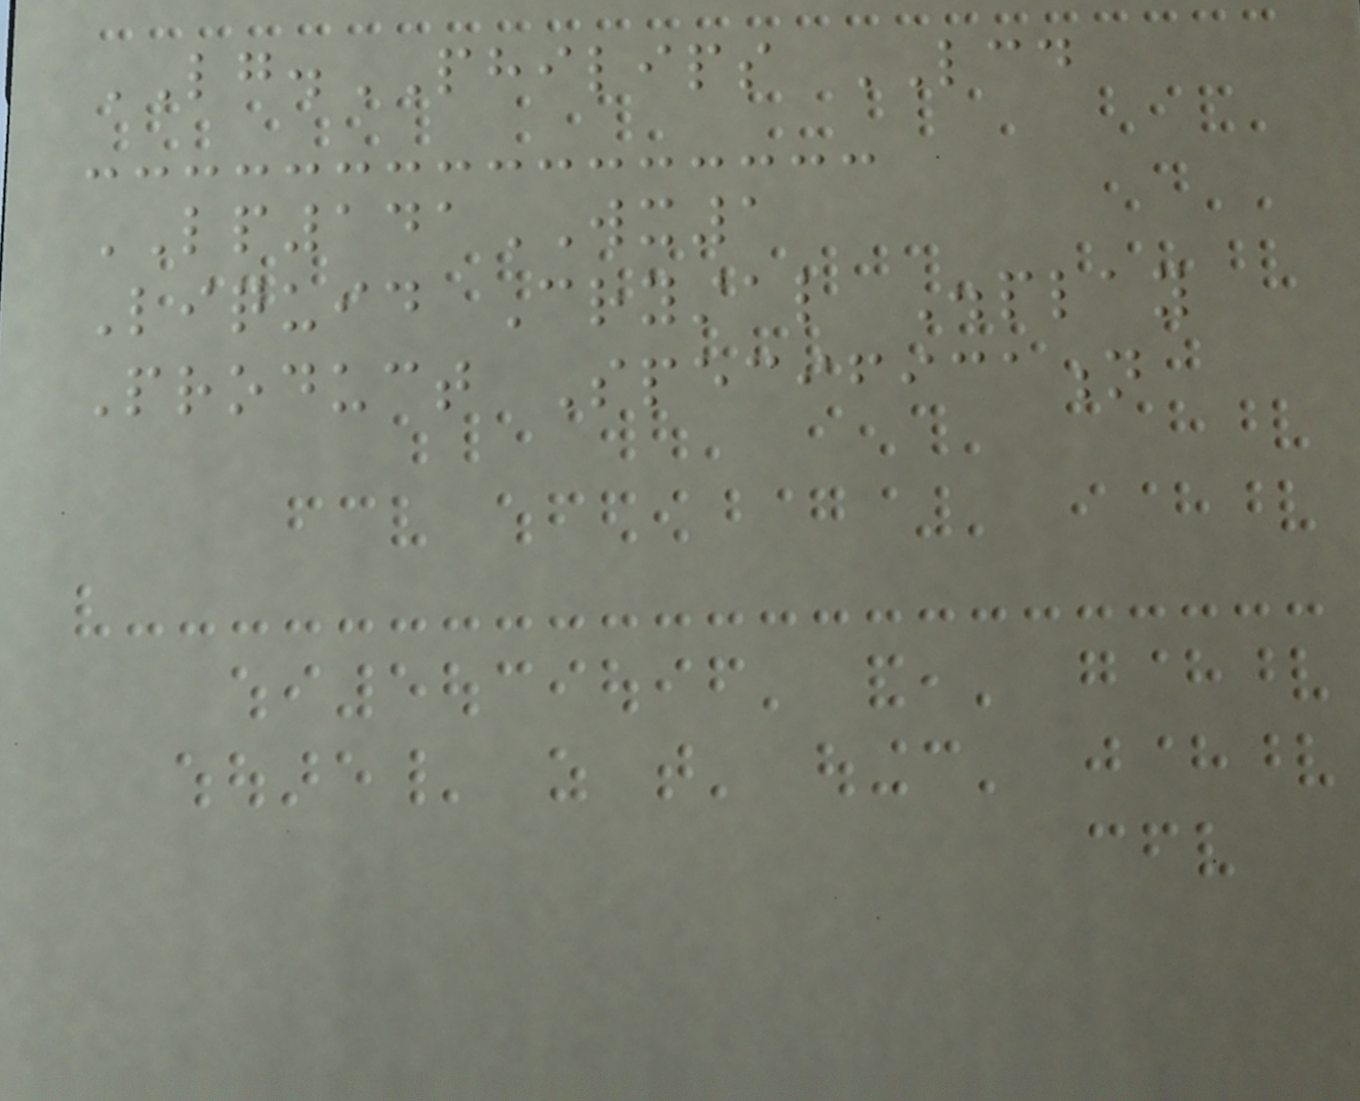LG.PHILIPS LCD
LP141WX1
Liquid Crystal Display
Product Specification
